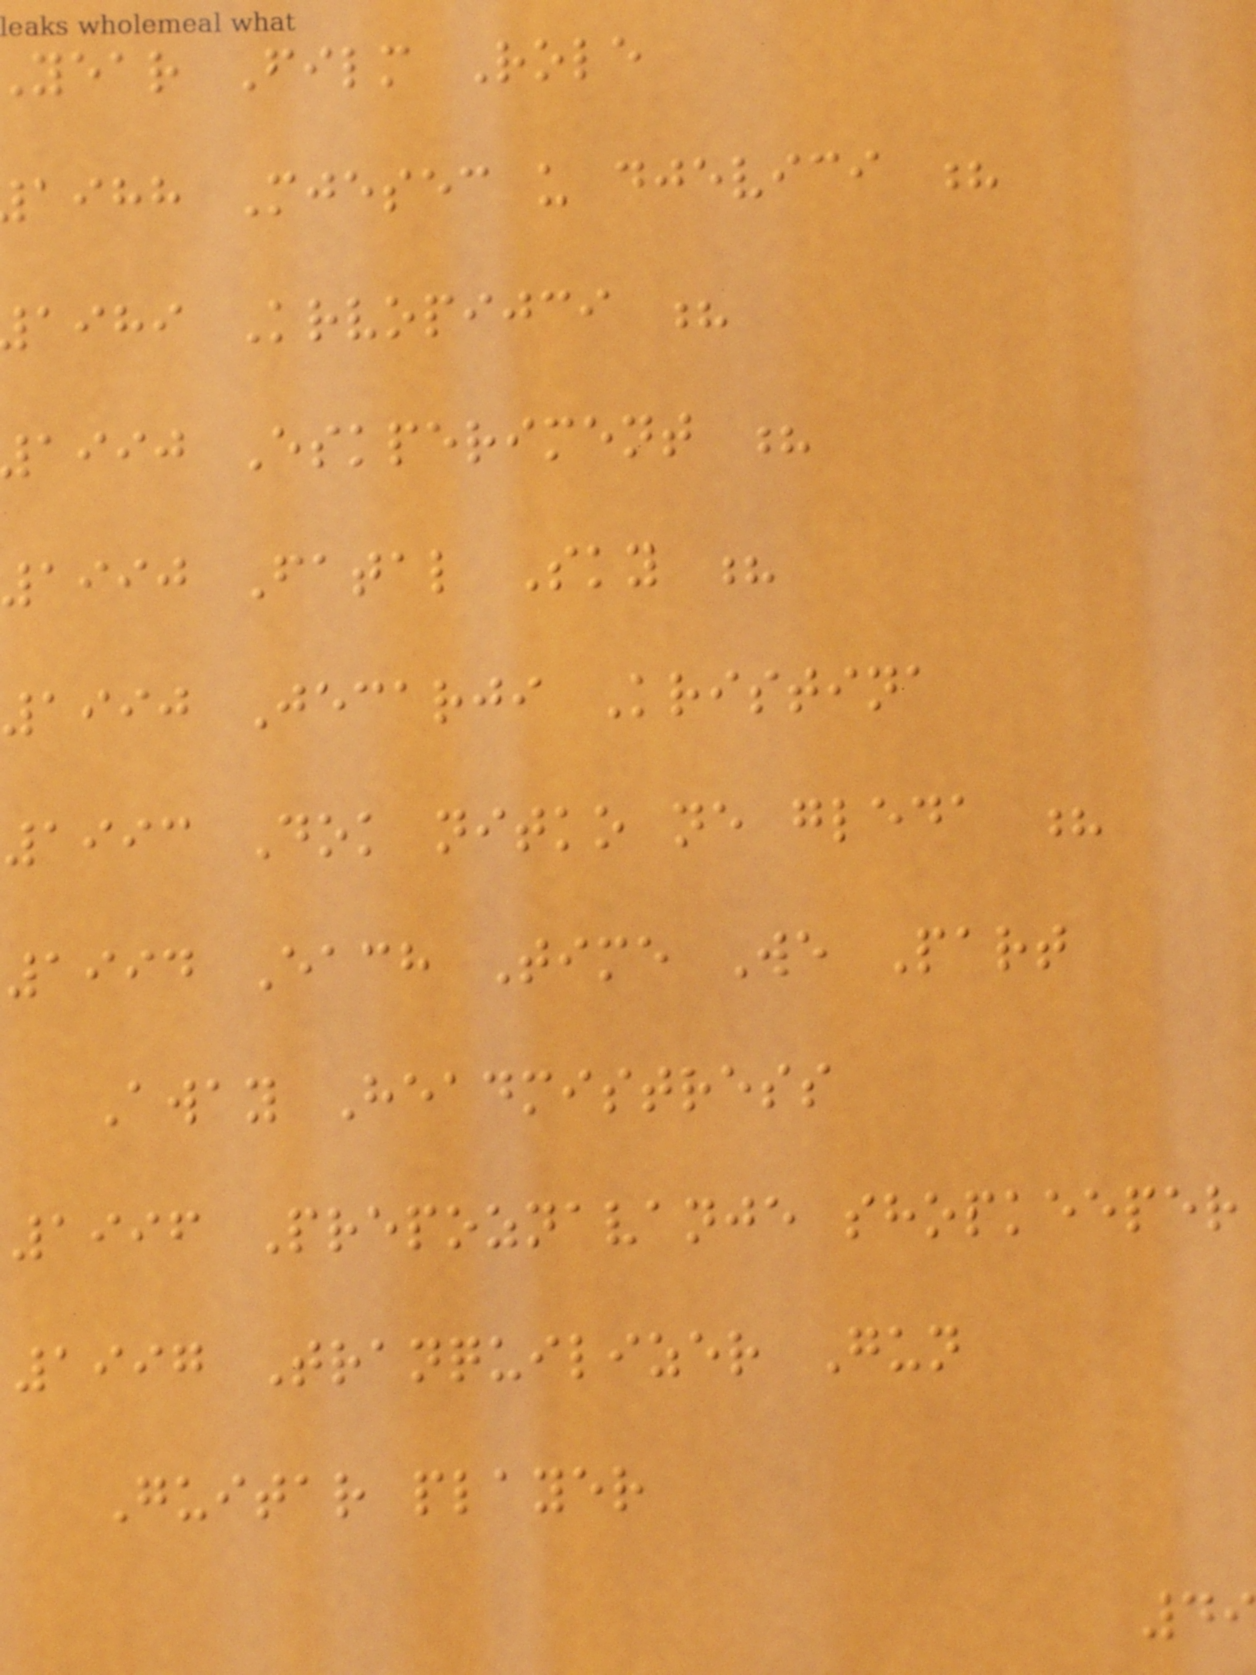year Film Role
aihh Mjesec u djevici ?
aihi Krvopijci ?
aiij Eskperiment ?
1990 Fatal Sky ?
1990 Jecarji Kristina
1993 Dok nitko ne gleda ?
1994 Each Time We Part
Away Headmistress
1996 Prepoznavanje shopkeeper
1997 Tranquilizer Gun
Guitar player
